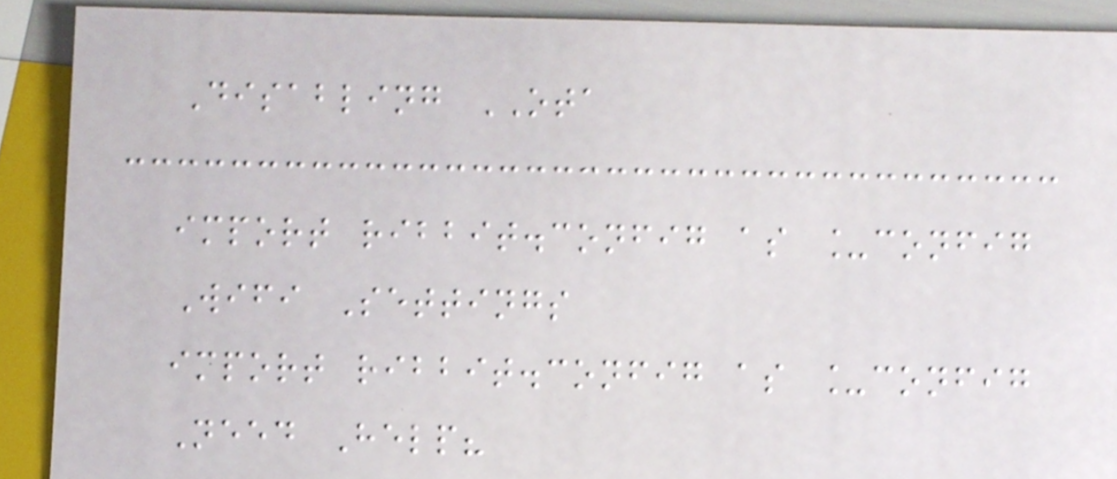Disabling OTA
import ribbit.config as _config
Wifi Settings
import ribbit.config as _config
Need Help?
